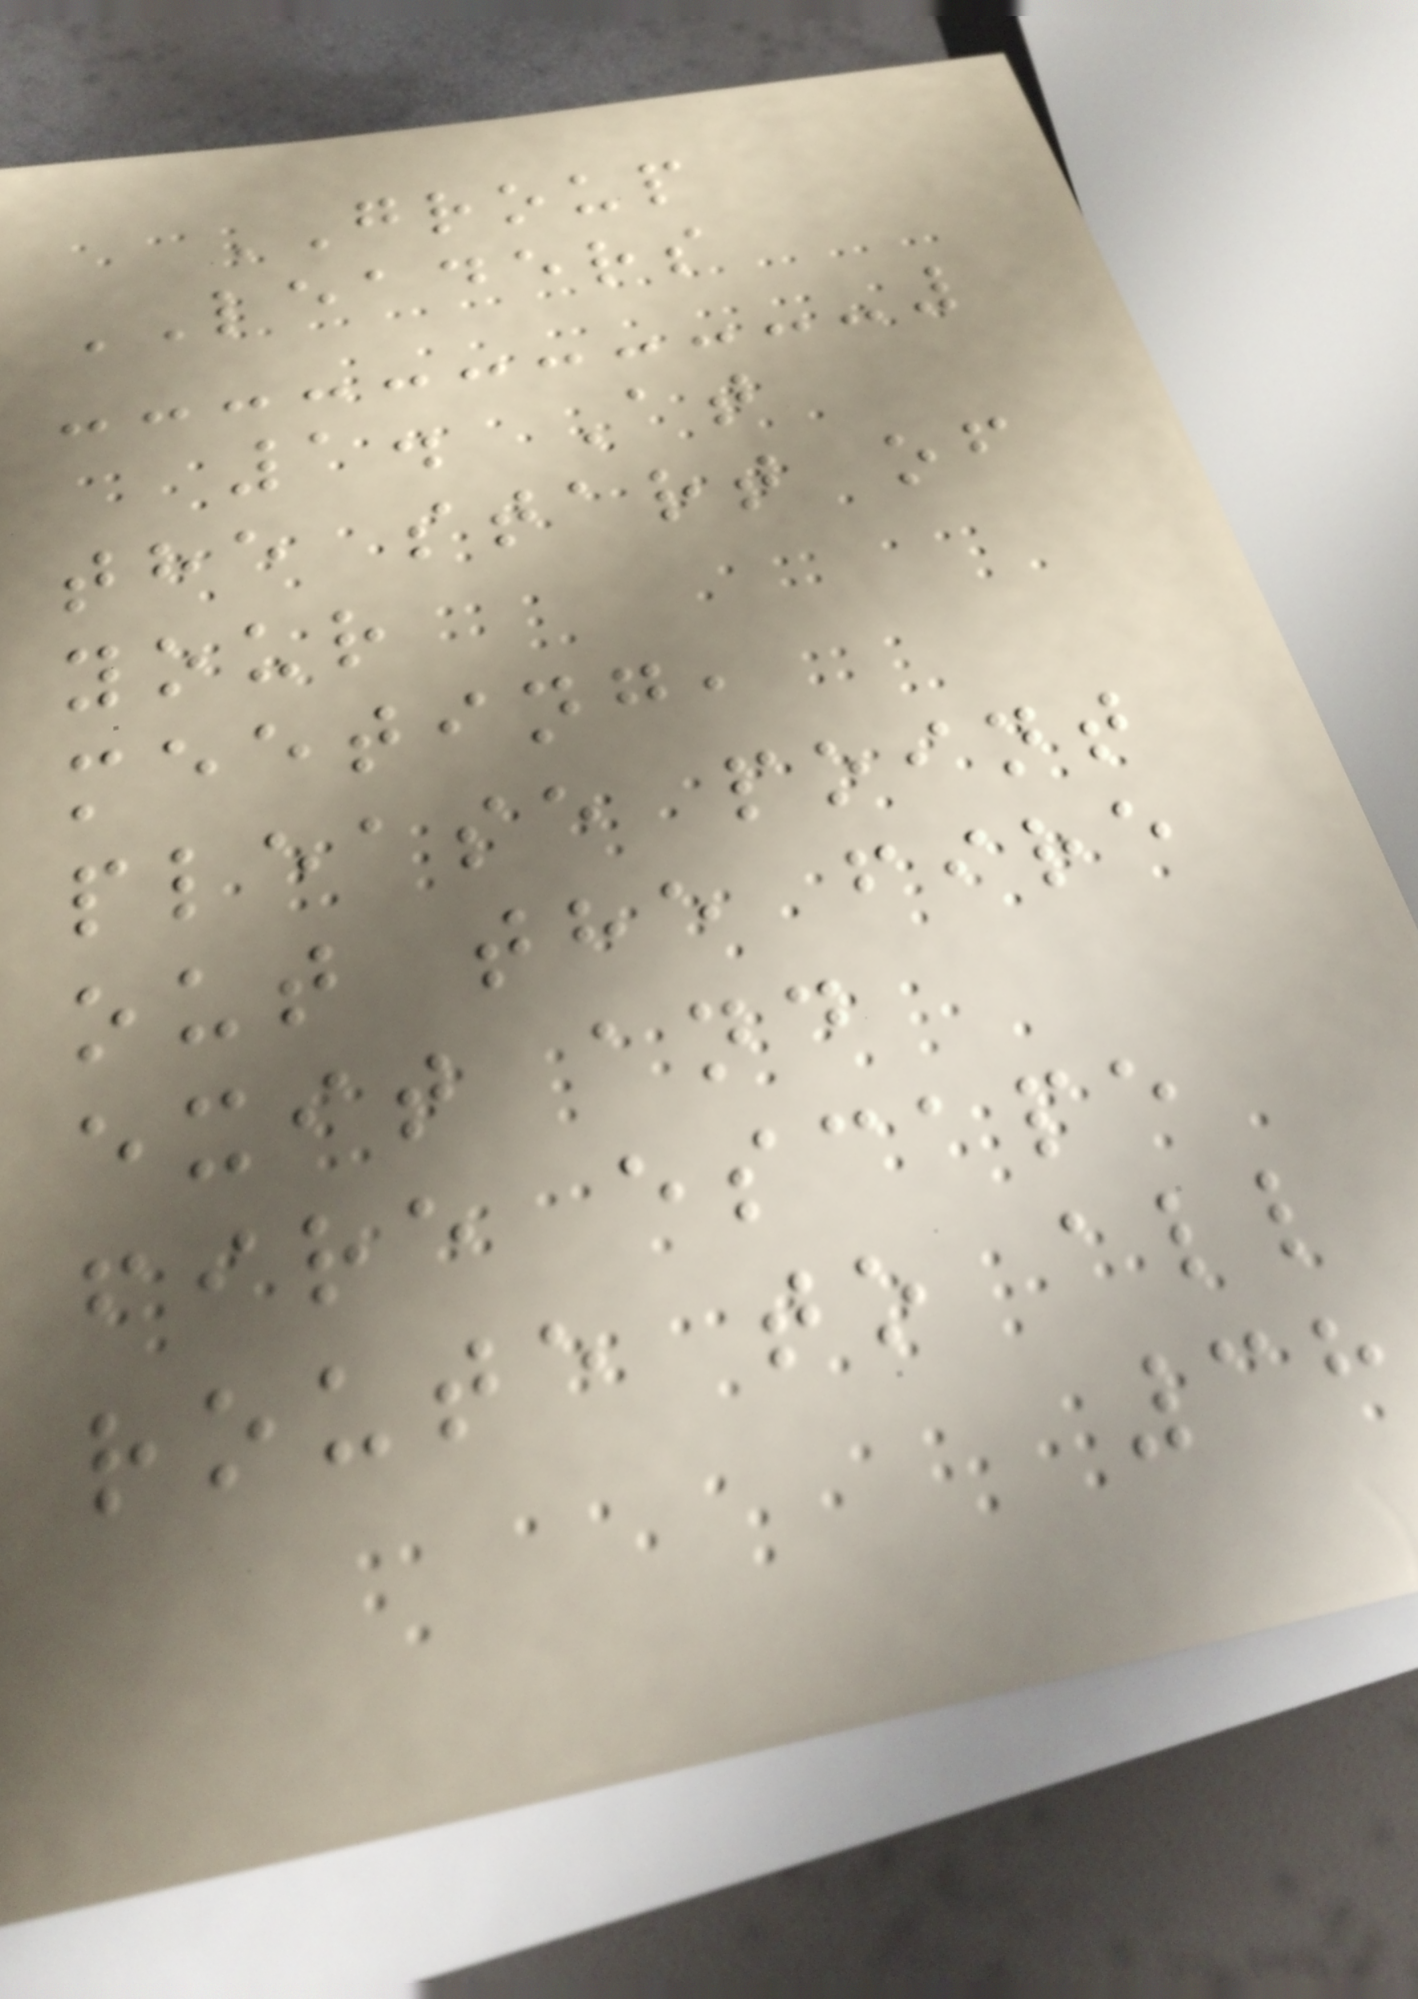GROUP
LEADERS
1. At
the start of
your
meeting,
please point
out the fire
exit and
fire escape
route to all
38
